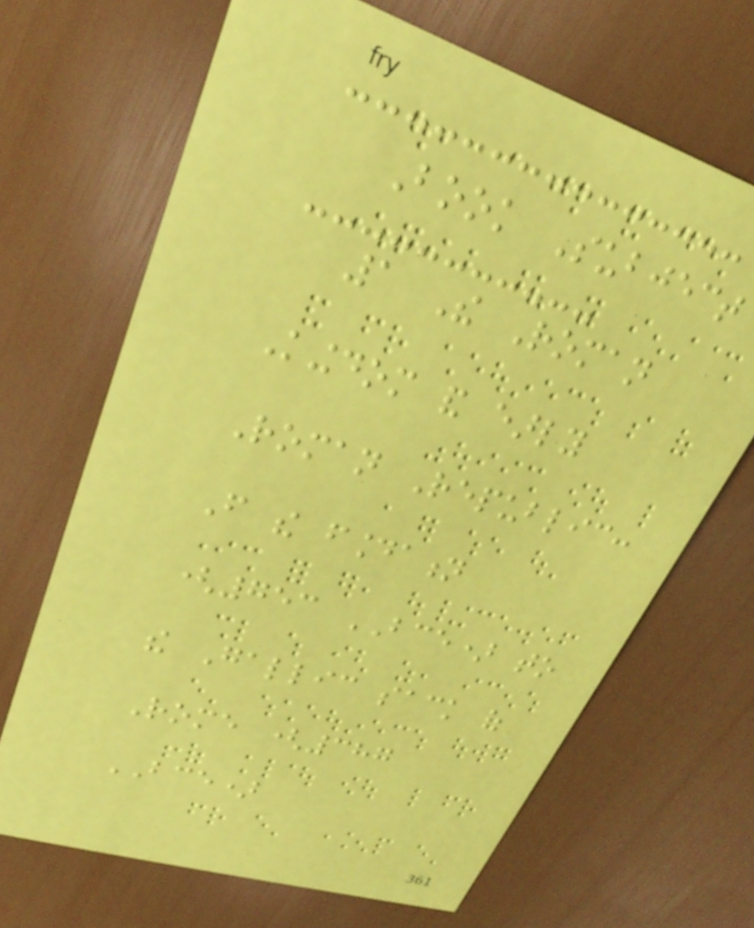Book Subject
1 The Roman
Kingdom and early
Roman Republic:
From the foundation
(753 BCE) to
the Gallic sack of
Rome (387
BCE)
